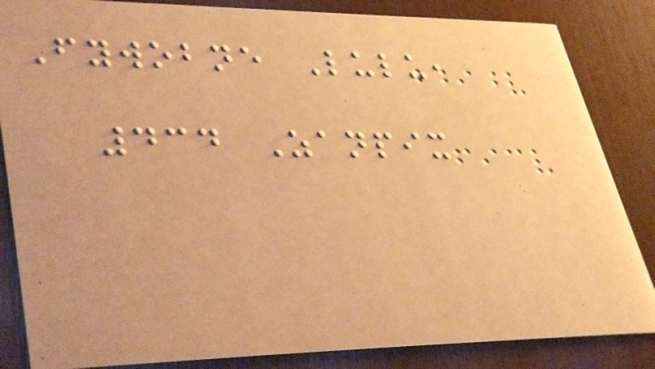Fywobne Lulu,
434 Zanpix
